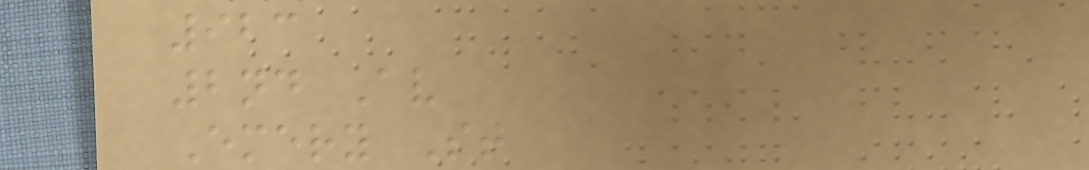923
2nd Av
Emery St
